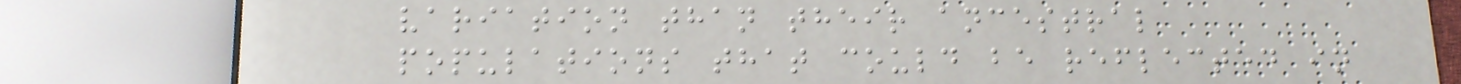variation than their ancestral
populations that could be reflected in
